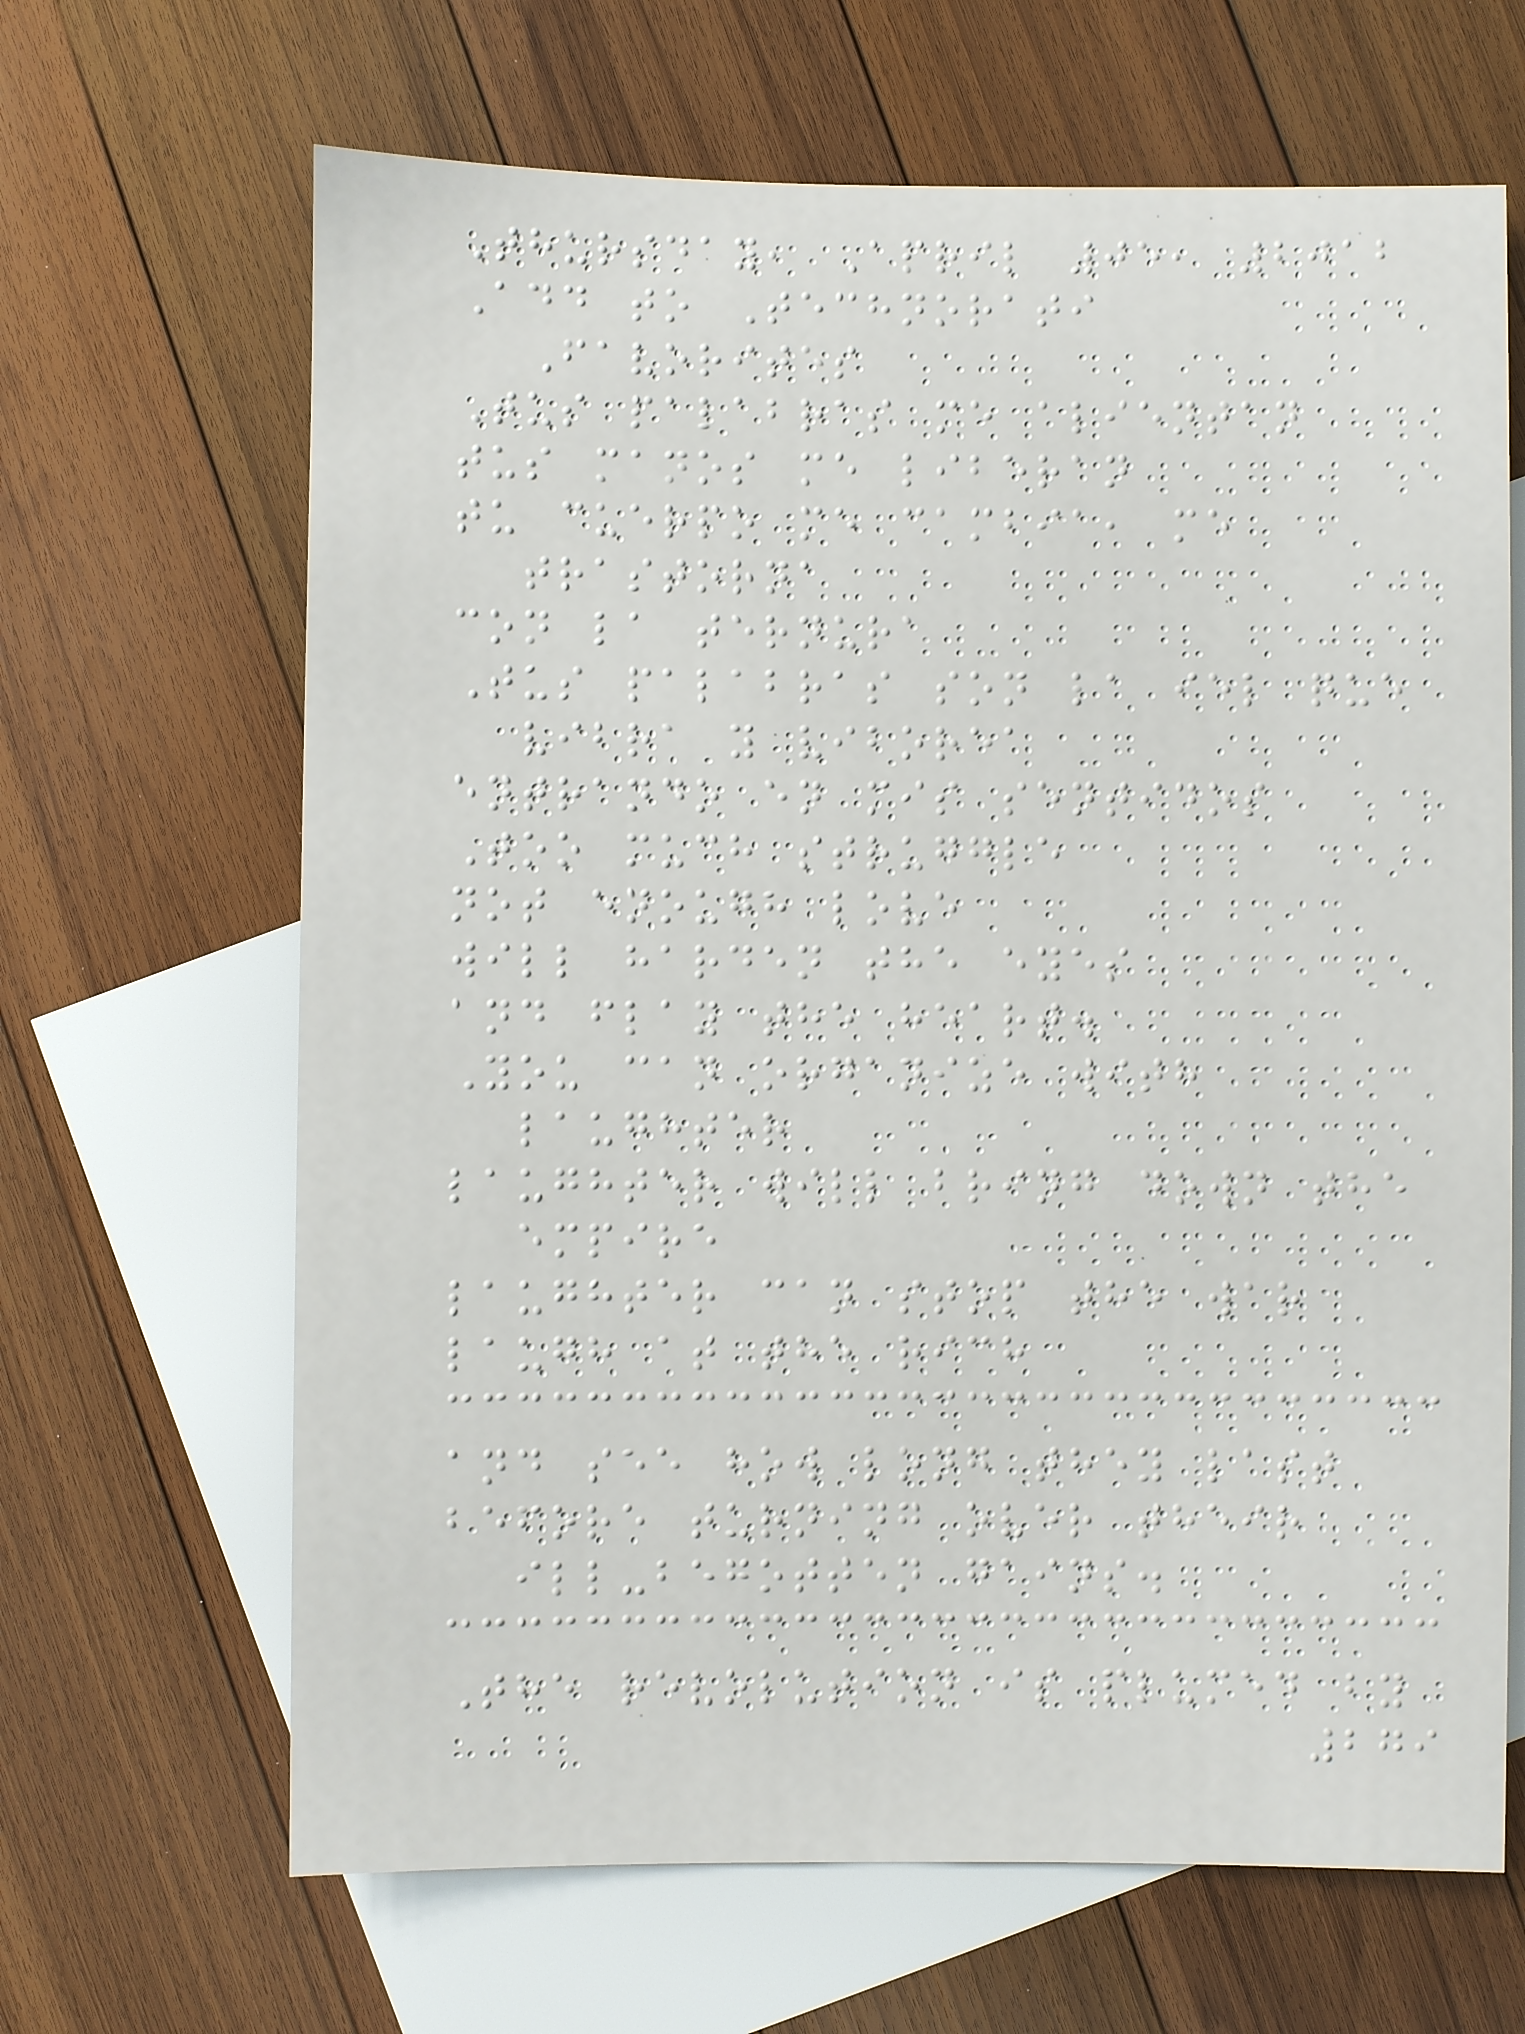Thursday, April 05, 2012
Add to Technorati
Favorites
Tus palabras me alientan
tus manos me liberan
tu cuerpo me cambia, me
trastorna
con la ternura
Tus palabras son la iel que
vibra y viborea
entrando en mis sentidos
Too much struggle
not enough love
will harden the eyes
and flay the heart.
You can organize with
laughter
laughter will bring down the
empire
laughter can stop the war
laugh at the rich
and see how long they last
before turning over their
ill-begotten gains.
The revolution is plumed by
279
